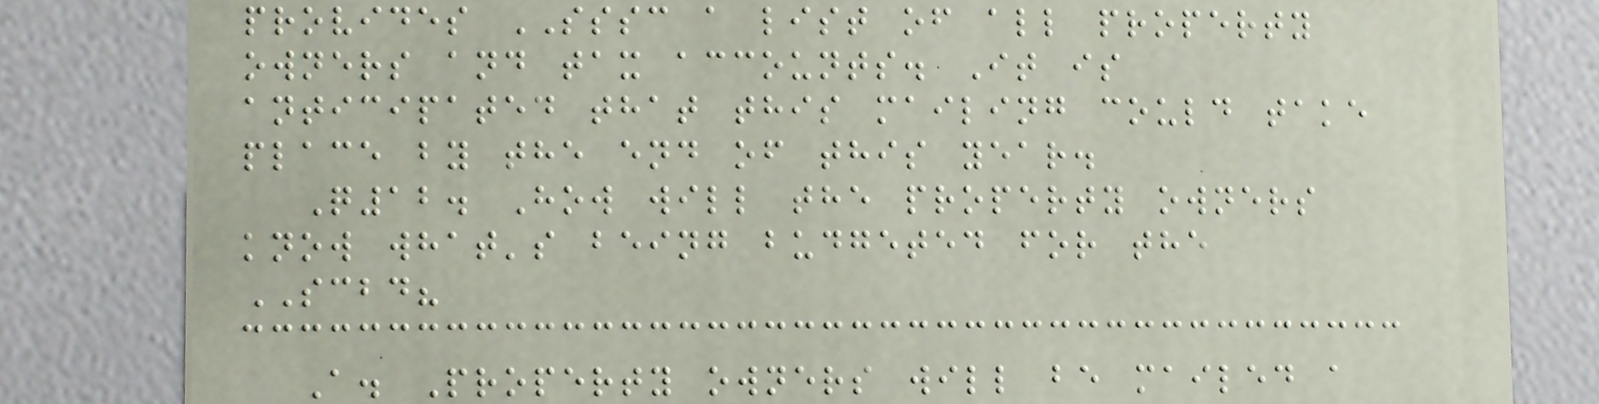provides SSSC a list of all property
owners and tax accounts. It is
anticipated that this mailing could take
place by the end of this year.
Q12. How will the property owners
know what's being budgeted for the
SCBD?
A. Property owners will be mailed a
